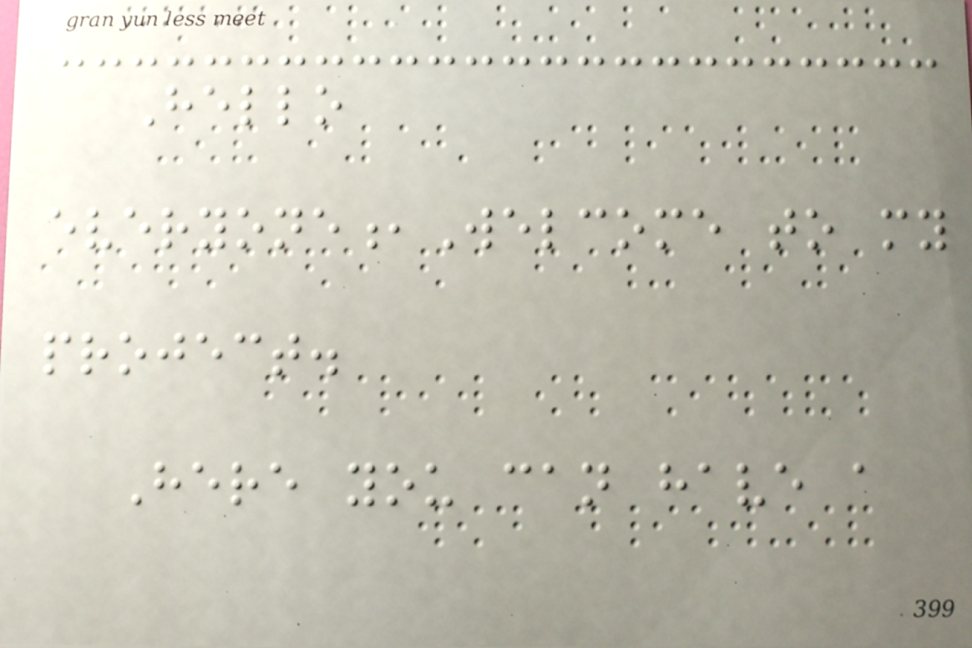Hello
everyone,Welcome to my
project.
Here you can have a
